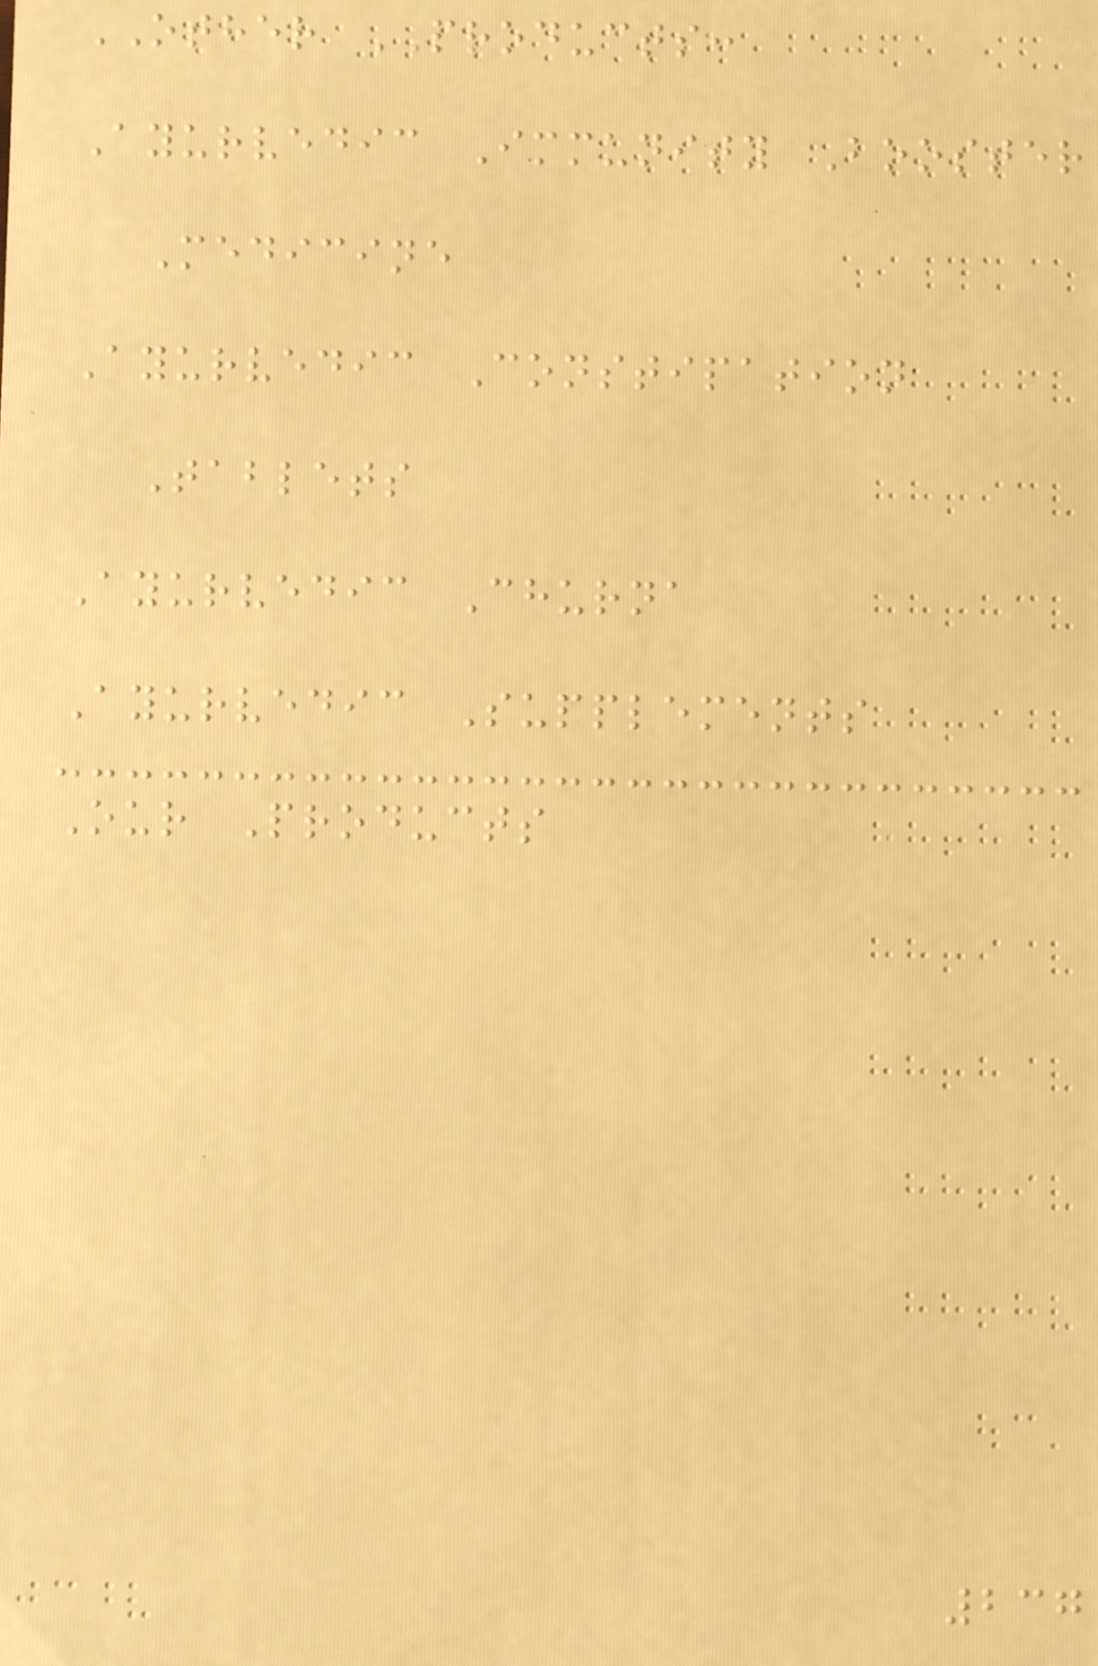OTHER PRODUCTS:
Ayurvedic Immunity Booster
Medicine
Ayurvedic Constipation
Tablets
Ayurvedic Churna
Ayurvedic Supplements
Our Products
237
